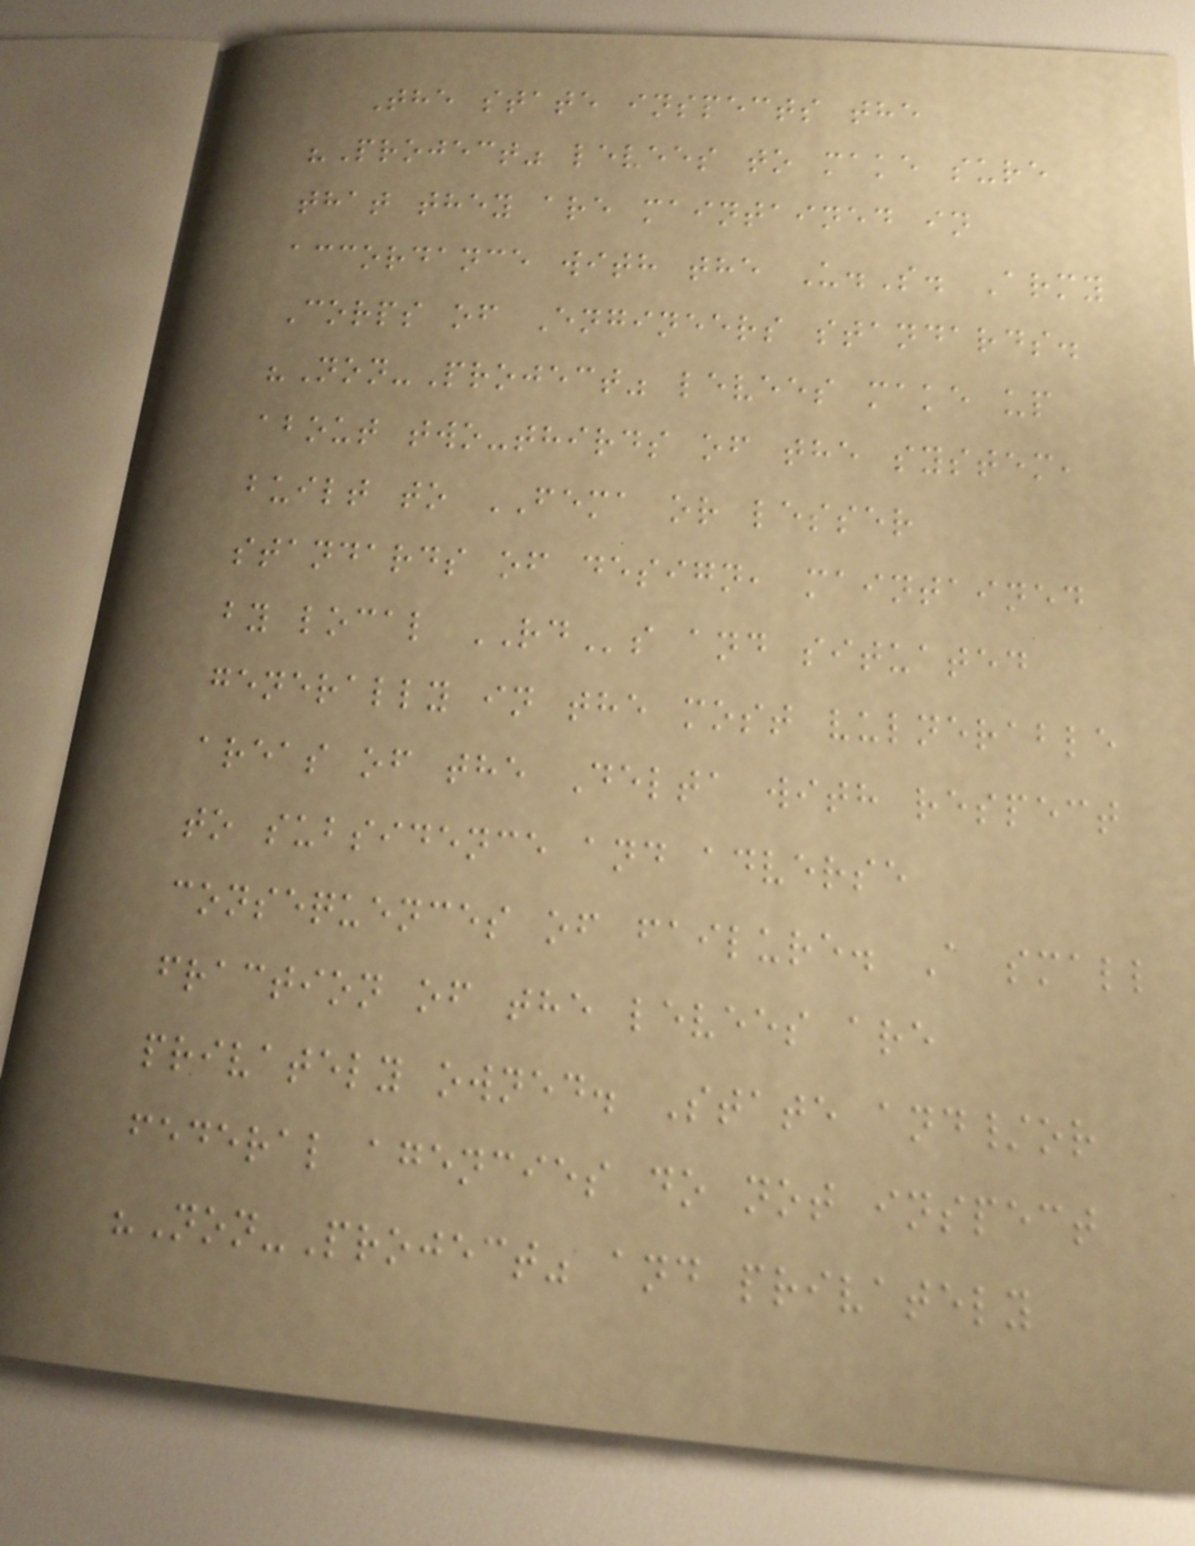The state inspects the
"Project" levees to make sure
that they are maintained in
accordance with the U.S. Army
Corps of Engineers standards.
"Non-Project" levees make up
about two-thirds of the system,
built to FEMA or lesser
standards of design, maintained
by local RDs and situated
generally in the most vulnerable
areas of the Delta with respect
to subsidence and adverse
consequences of failure. A small
fraction of the levees are
privately owned. State and/or
federal agencies do not inspect
"Non-Project" and privately
